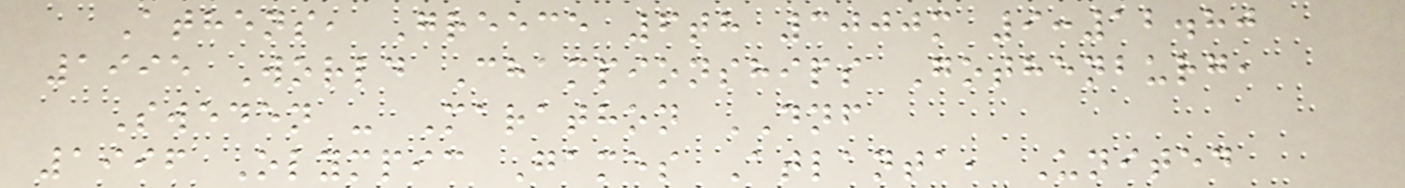Athens, Greece 6th 3000m 9:12.80
1995 World Championships Gothenburg,
Sweden - Marathon DNF
1996 Olympic Games Atlanta, United
